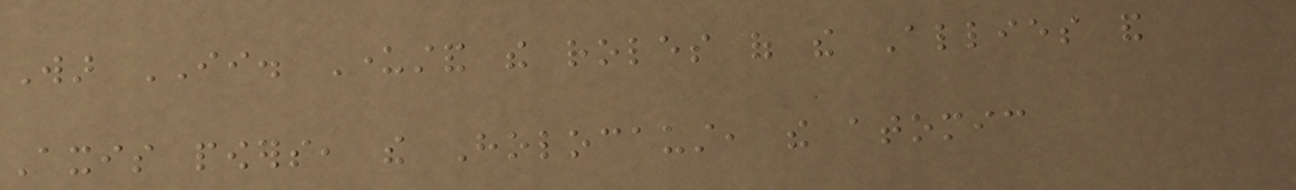War II. Understand the roles of the Allies and
Axis powers, the Holocaust, the atomic
